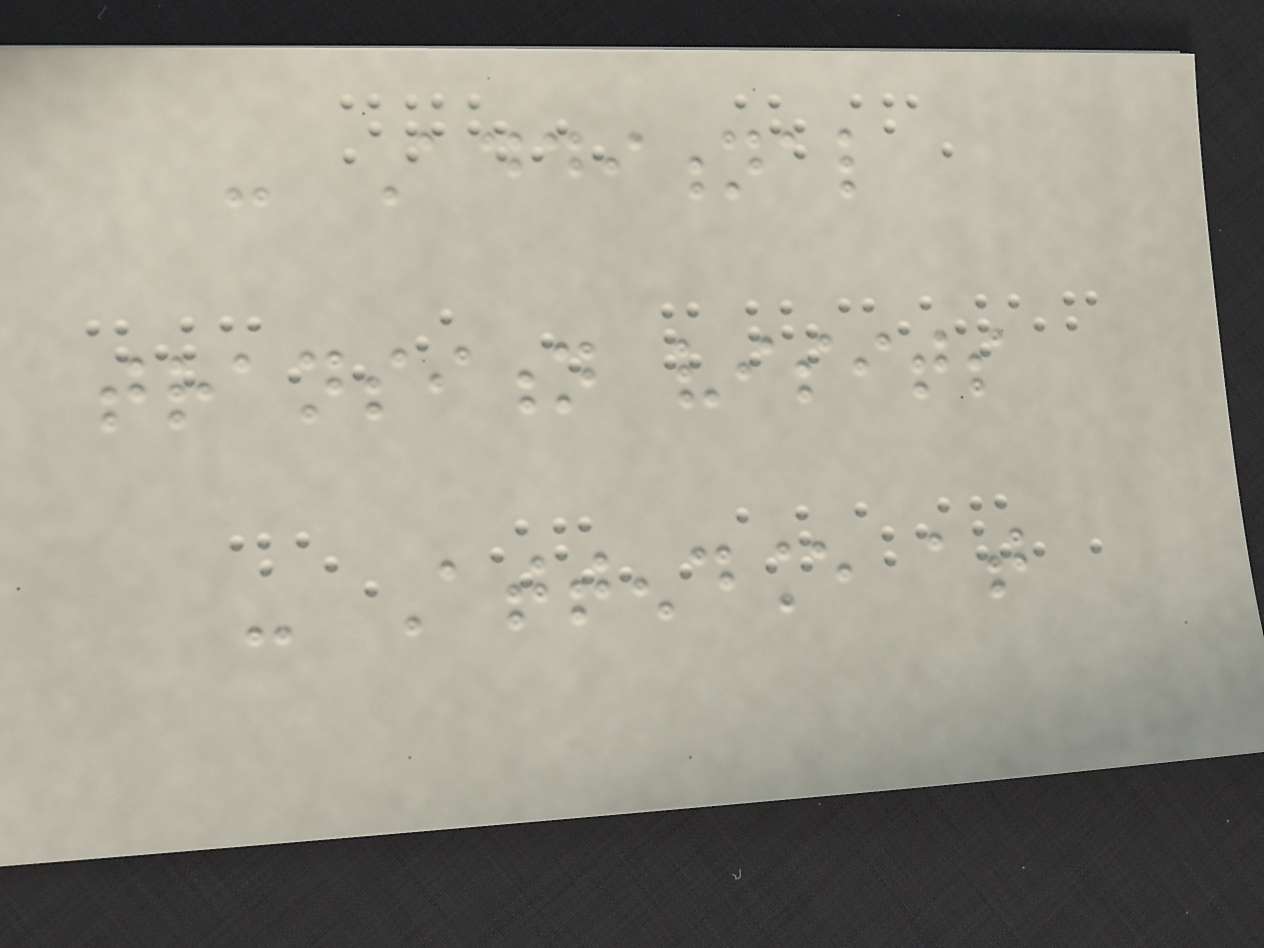- Additional
transition visits
- Attendance at
